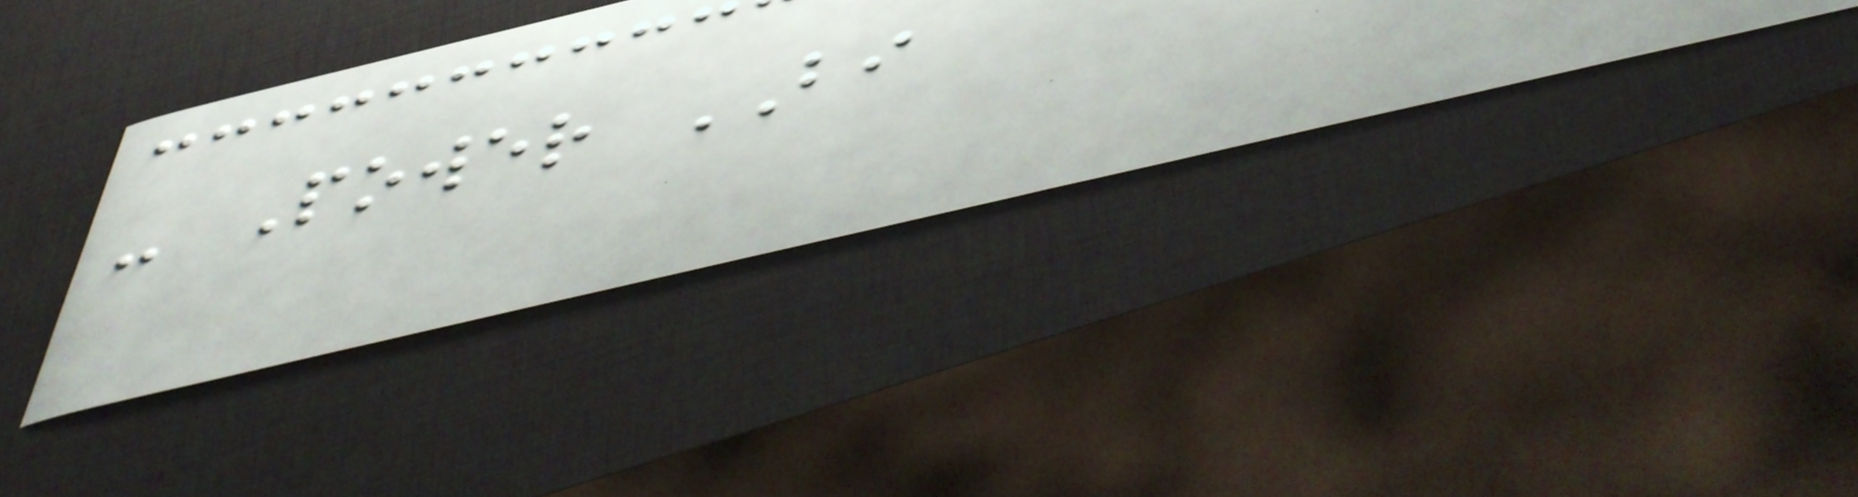- Power BI
